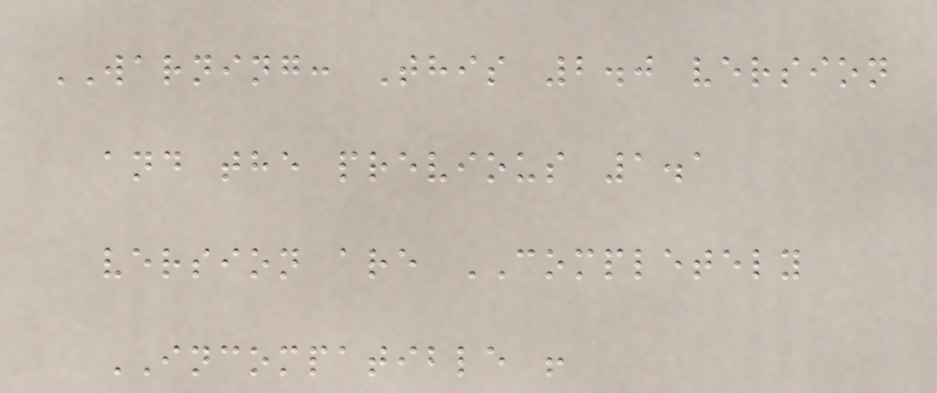WARNING: This 2.0 version
and the previous 1.1
version are COMPLETELY
INCOMPATIBLE !
